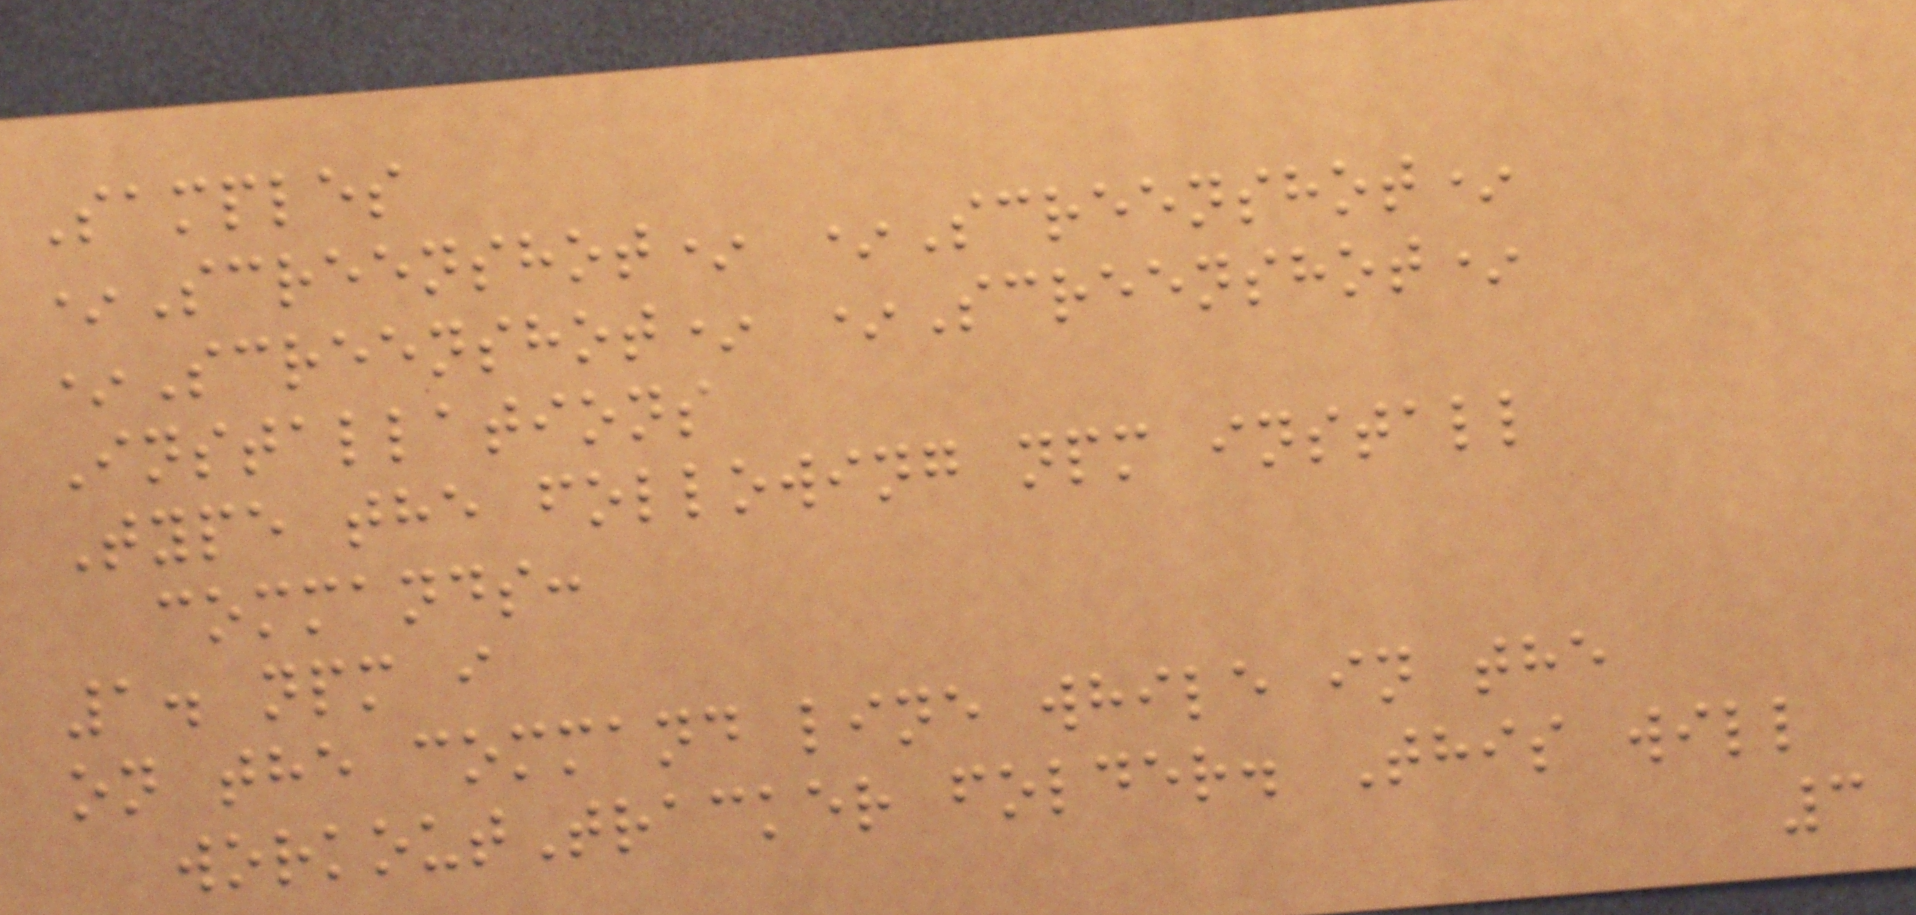Samples
*Screenshot* *Screenshot*
*Screenshot* *Screenshot*
Installations
Type the following npm install
commands:
1. npm i
on the command line while in the
workoutTracker folder. This will
3
